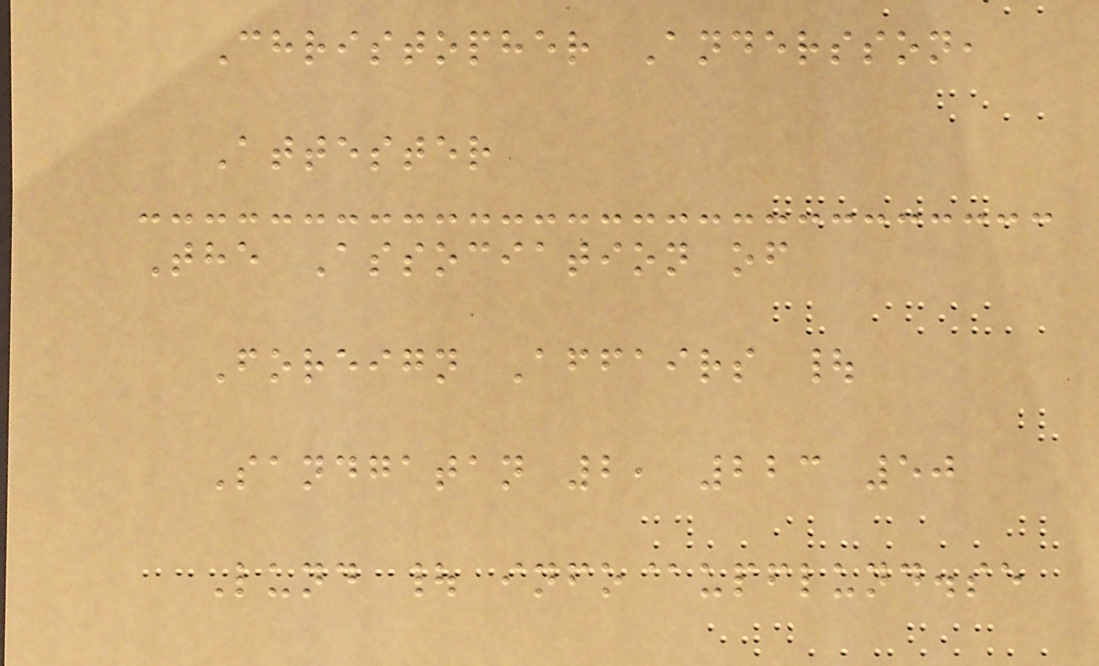Christopher Andersson,
Attester
The Association of
Foreign Affairs |
Sandgatan 2, 223 50
Lund | info@upflund.se
